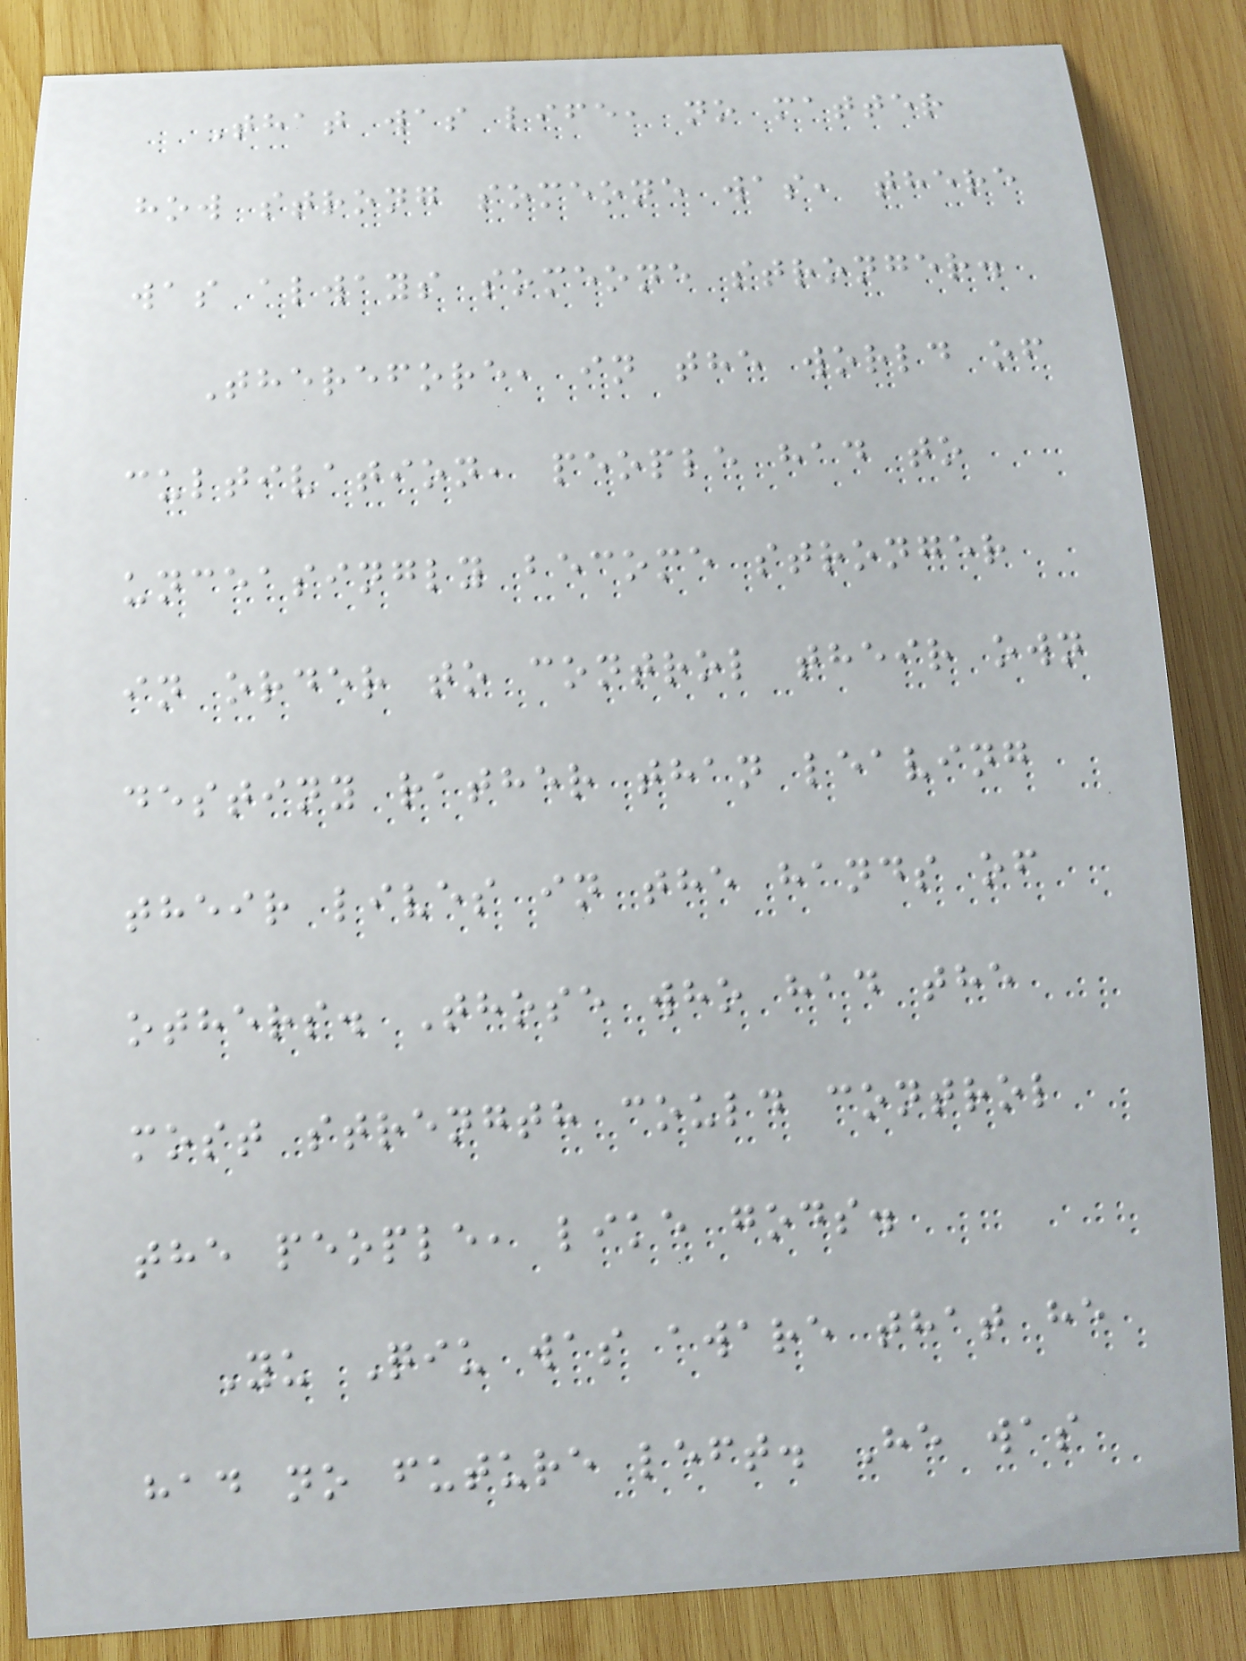That was life, no matter
how strong someone was, there
was always someone stronger.
Therefore, in the world of
cultivation, people had to
unceasingly become stronger
in order to control their own
destiny rather than leaving
their lives in the hands of
others. Those who had the
most strength could control
the people, like gods.
Yu Qiu was aware that he
had no future left. He was
